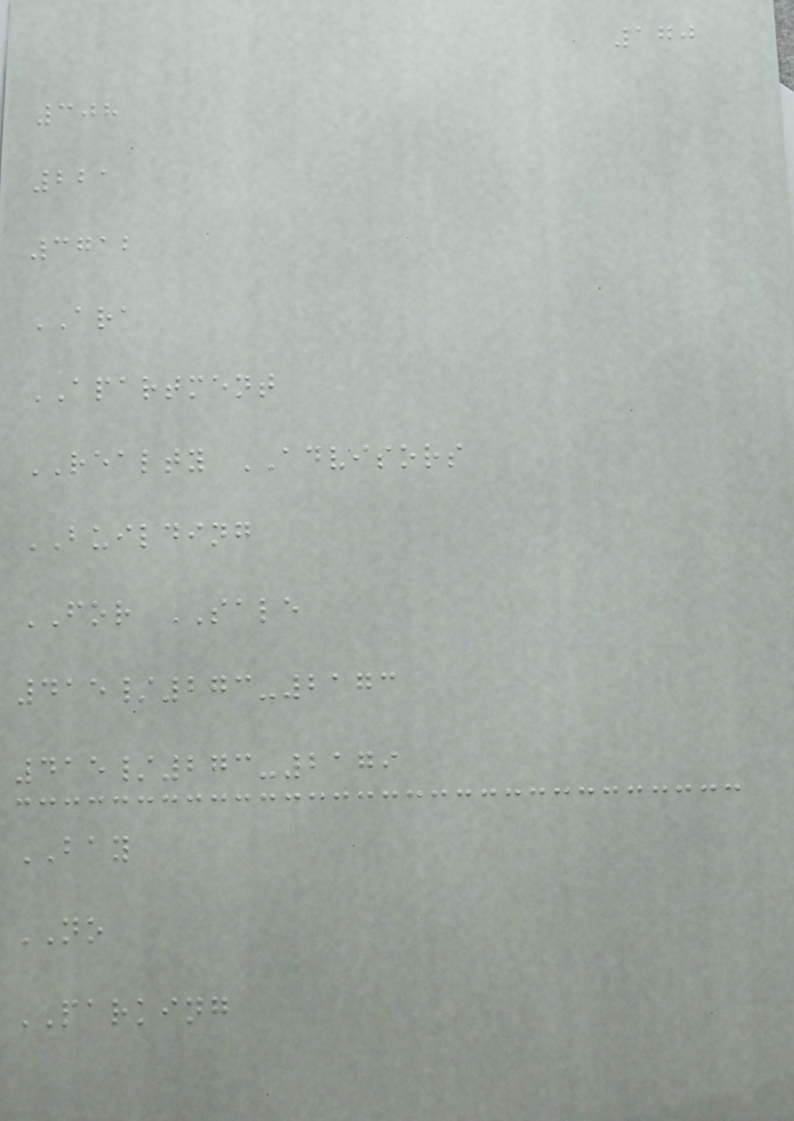170
308
221
3712
ARA
APARTMENT
REALTY ADVISORS
BUILDING
FOR SALE
415/273-2173
415/273-2179
BAY
NO
PARKING
